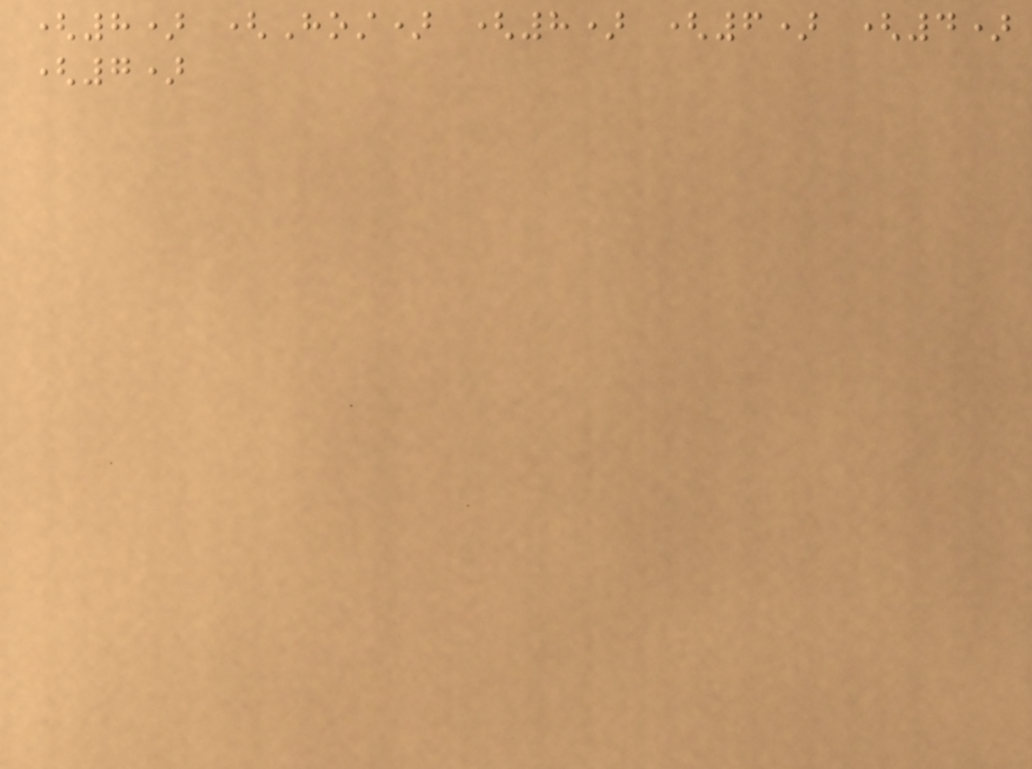(8) (Host) (8) (6) (4)
(7)
